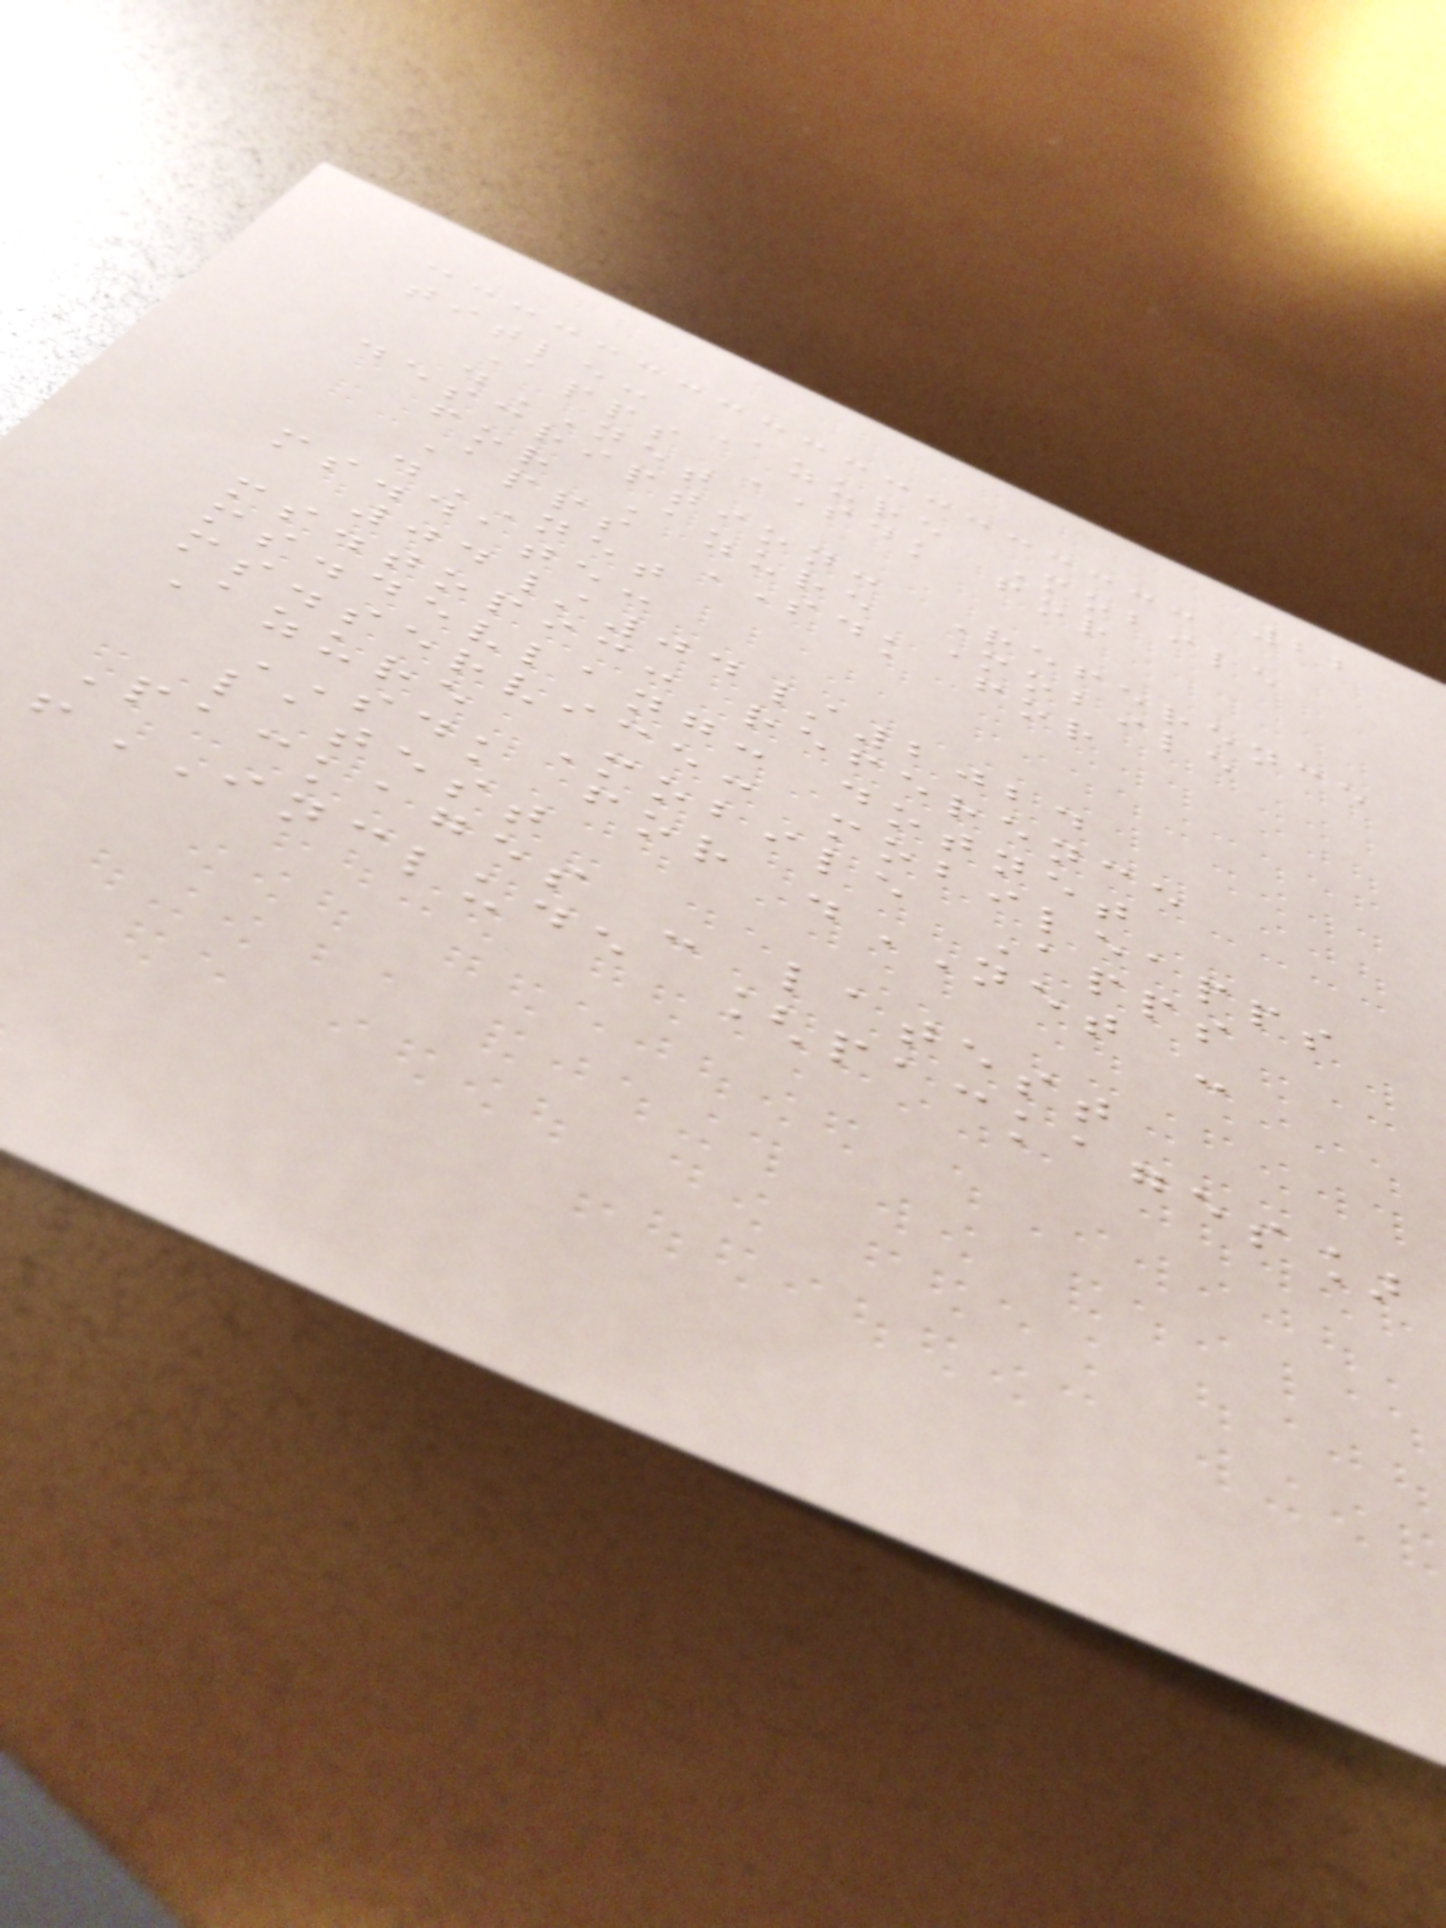22
title: Azure Mobile
Apps SDK for
.NET
description: Reference
for Azure Mobile
Apps SDK for
.NET
ms.date:
04/04/2024
ms.topic: reference
ms.devlang: dotnet
ms.service: mobileapps
Azure Mobile Apps
SDK for .NET -
latest
Packages - latest
!INCLUDE [packages]
